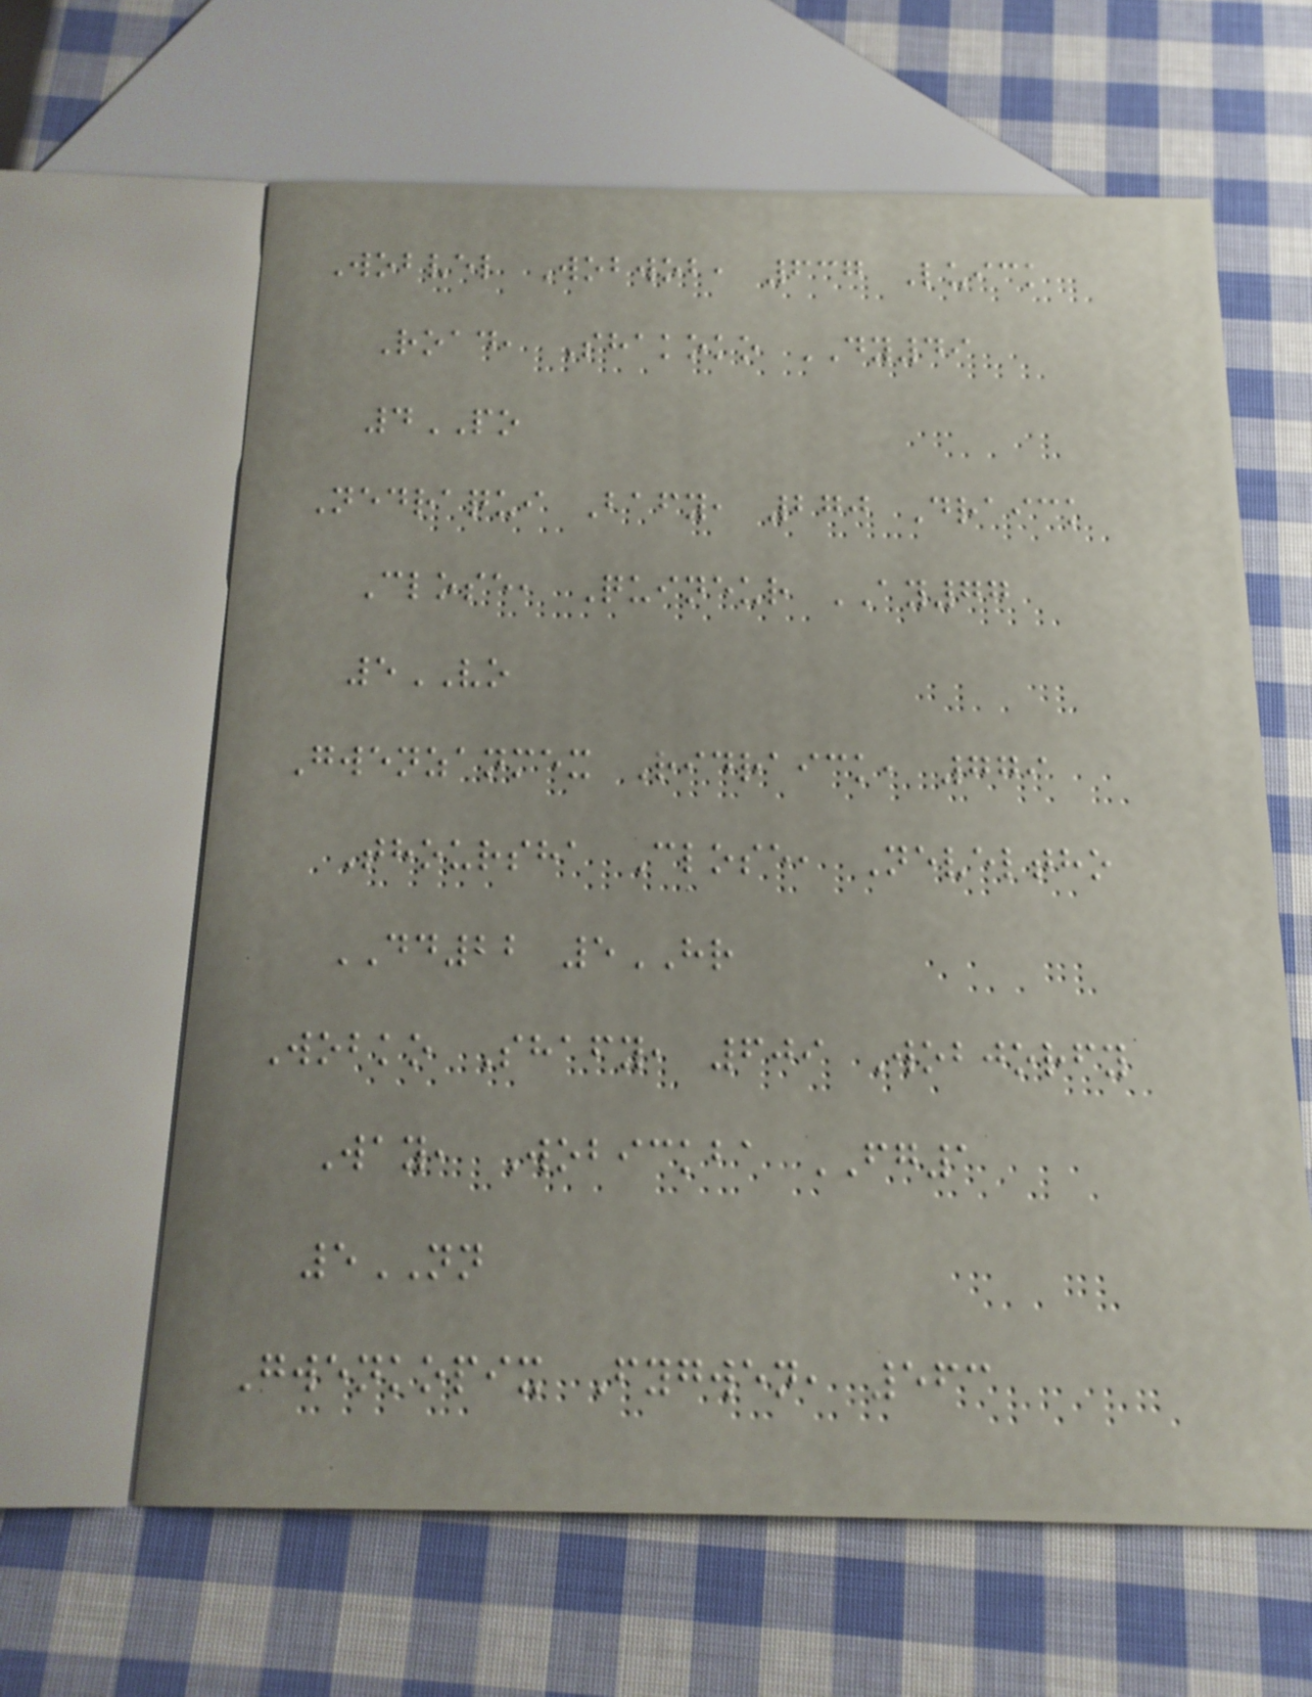Wobvel Wobwob, 637 Luick
Road, Shakoko DY49
4PO
Nedraqui Bafy, 270 Draick
Close, Quineur AY77
5VO
Gwenzanmex Ridraick, 779
Thoursha Close, Neveltho
DD22 5HR
Wobko Shafy, 609 Wobjorfy
Way, Wobickba FG1
5NN
Gwenkopix Fygwen, 563
